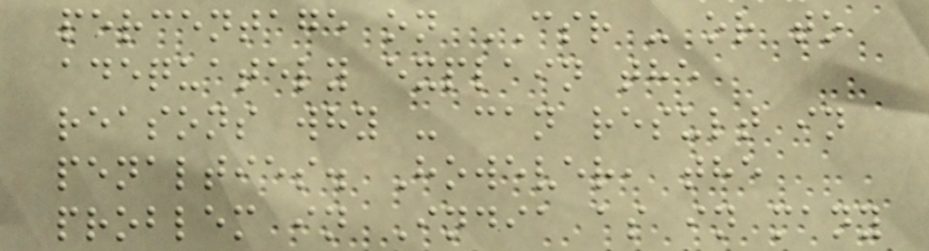percentage on CSR - or to
adequately explain the
reasons why - can result in
penalties. However, the
problem in India as in many
